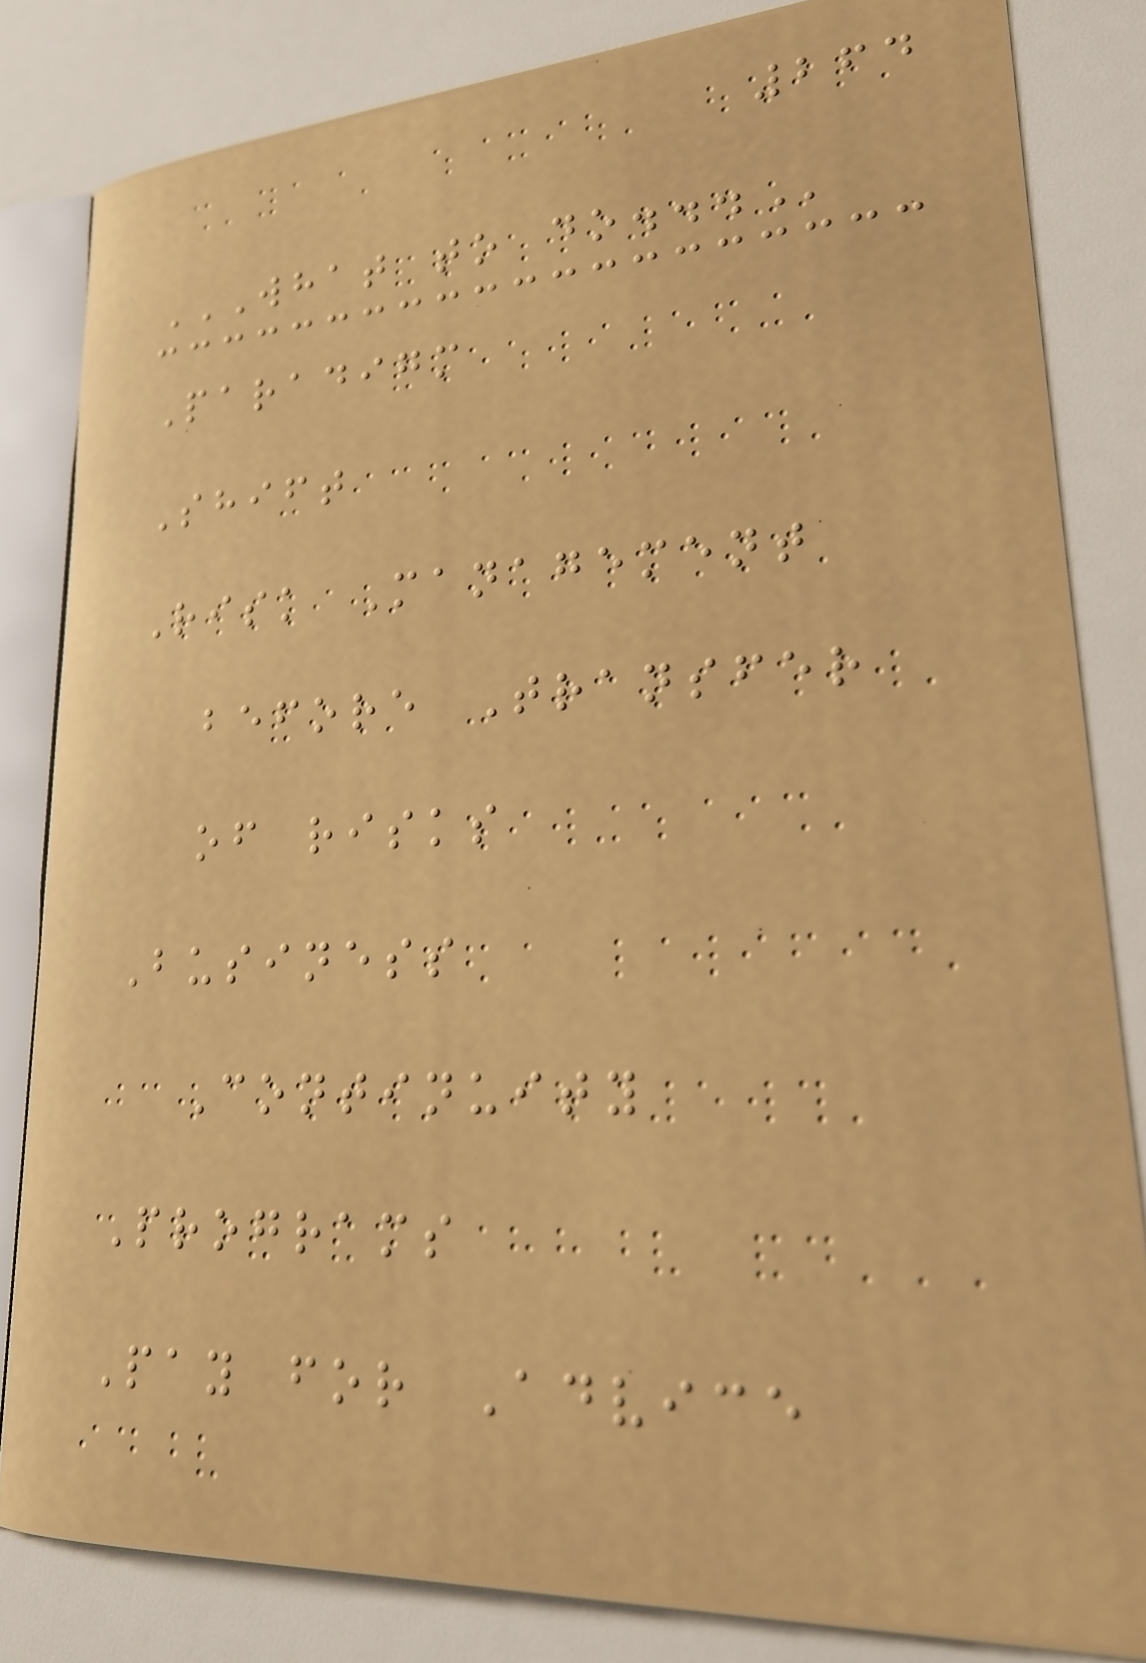264
WHAT TO DO...
Paradigm
Shift
Risk Management
before Transfer
of risks
Business
Continuity
Programs
Pay for Advice
